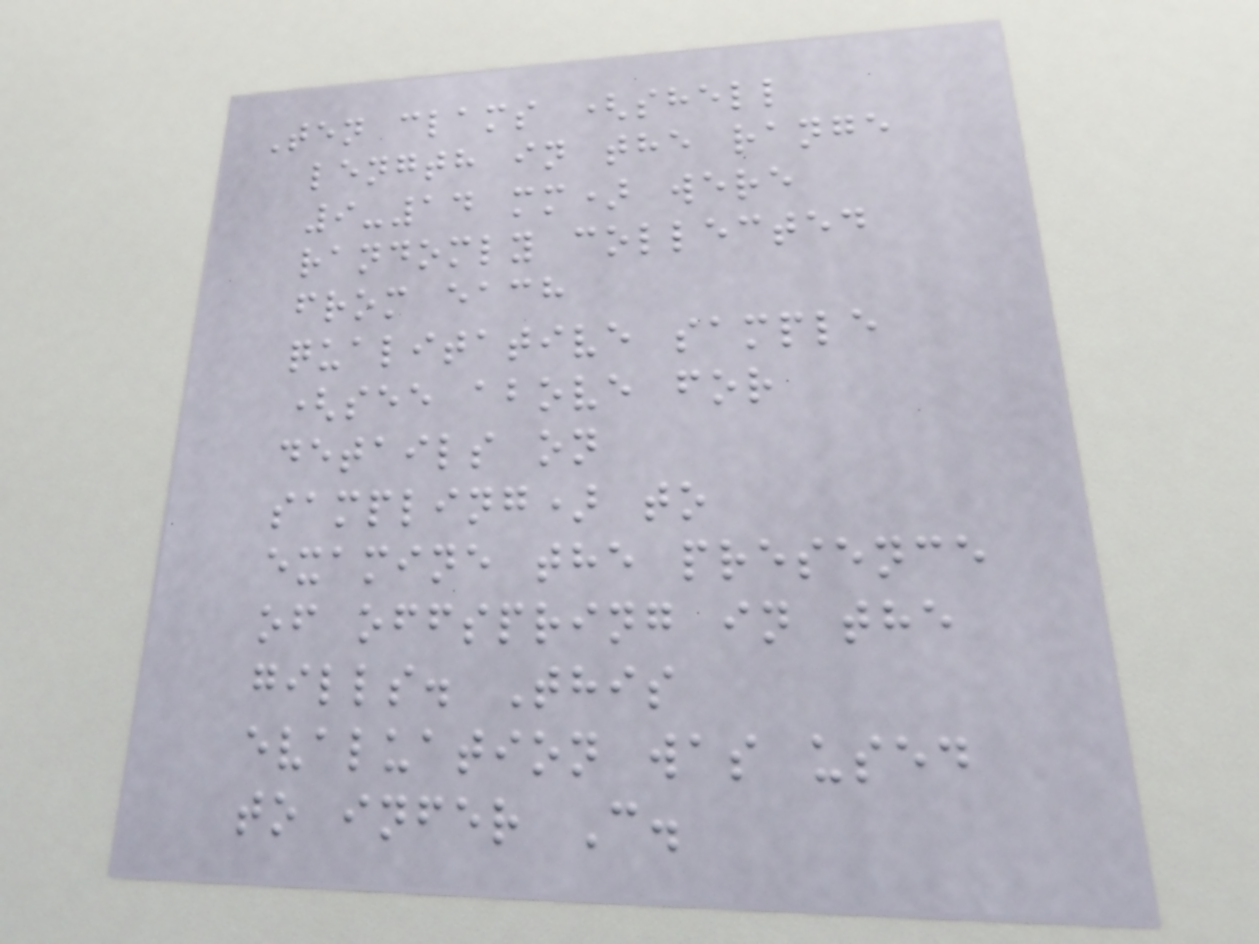Ten clams (shell
length in the range
9-14 mm) were
randomly collected
from each
qualitative sample
(see above for
details on
sampling) to
examine the presence
of offspring in the
gills. This
evaluation was used
to infer C.
